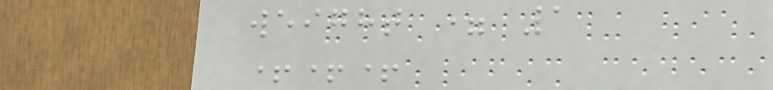weight = 1
+++
